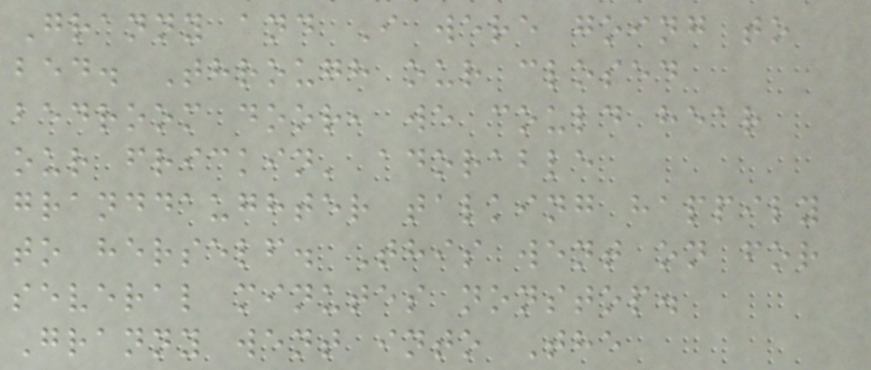Granny and I were going to
bed. Through our closed
bedroom door, we could hear
our frickin' adorable
granddaughter talking happily
to herself. This went on for
several minutes nonstop.
Granny went into The
